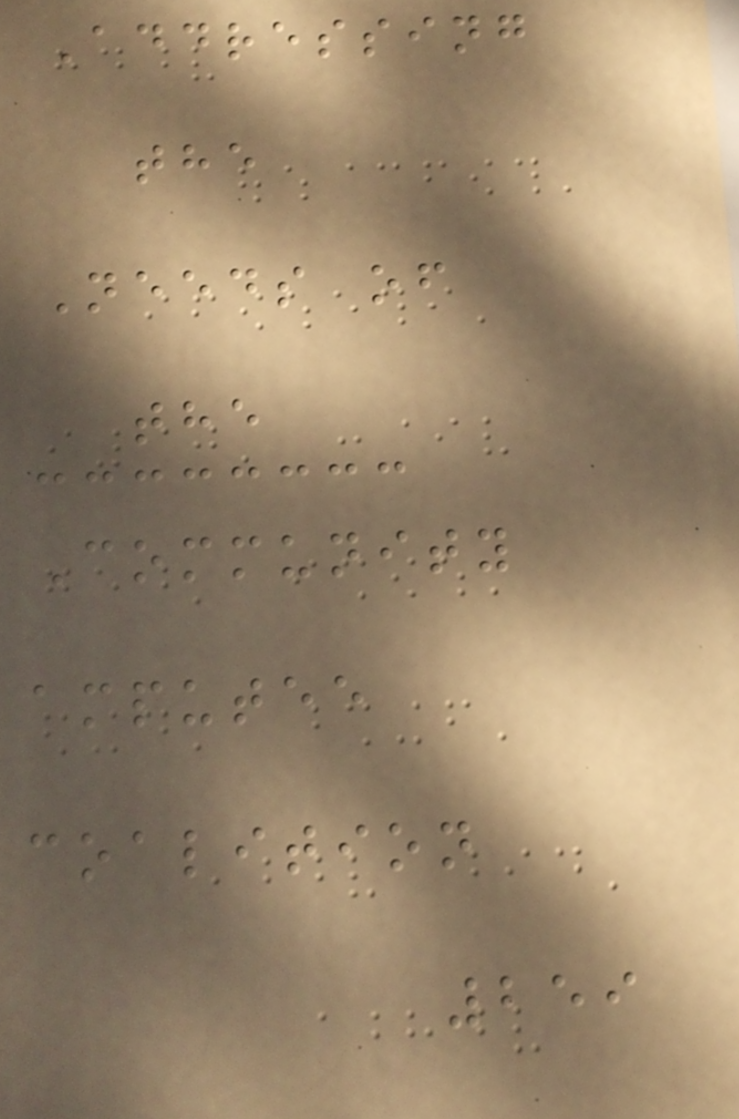Addressing
the
Needs of
the
Community
amputee
coalition
259
